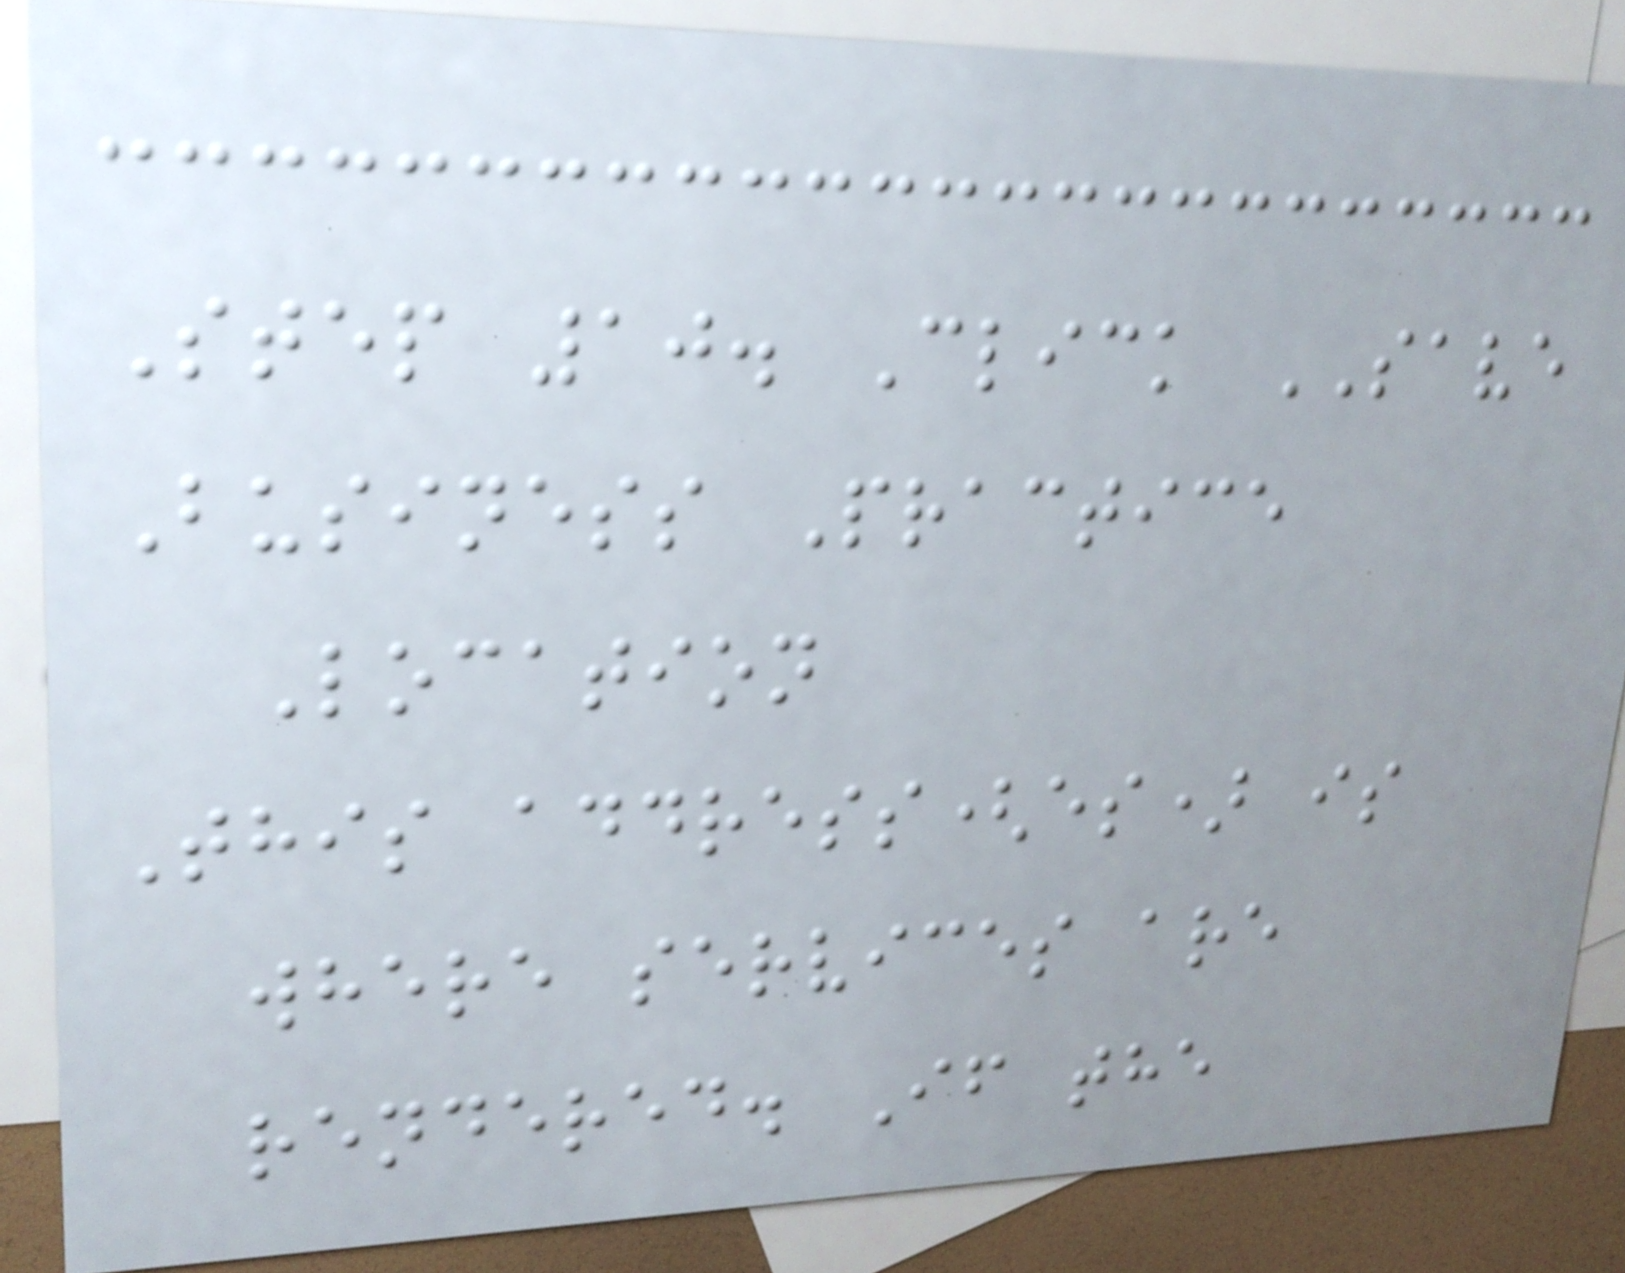Step 10. Click SAVE
Business Practice
Location
This address(es) is
where services are
rendered. If the
